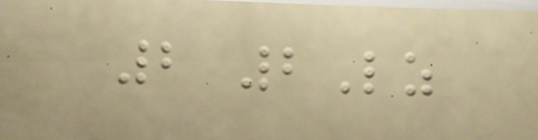2 2Lz
